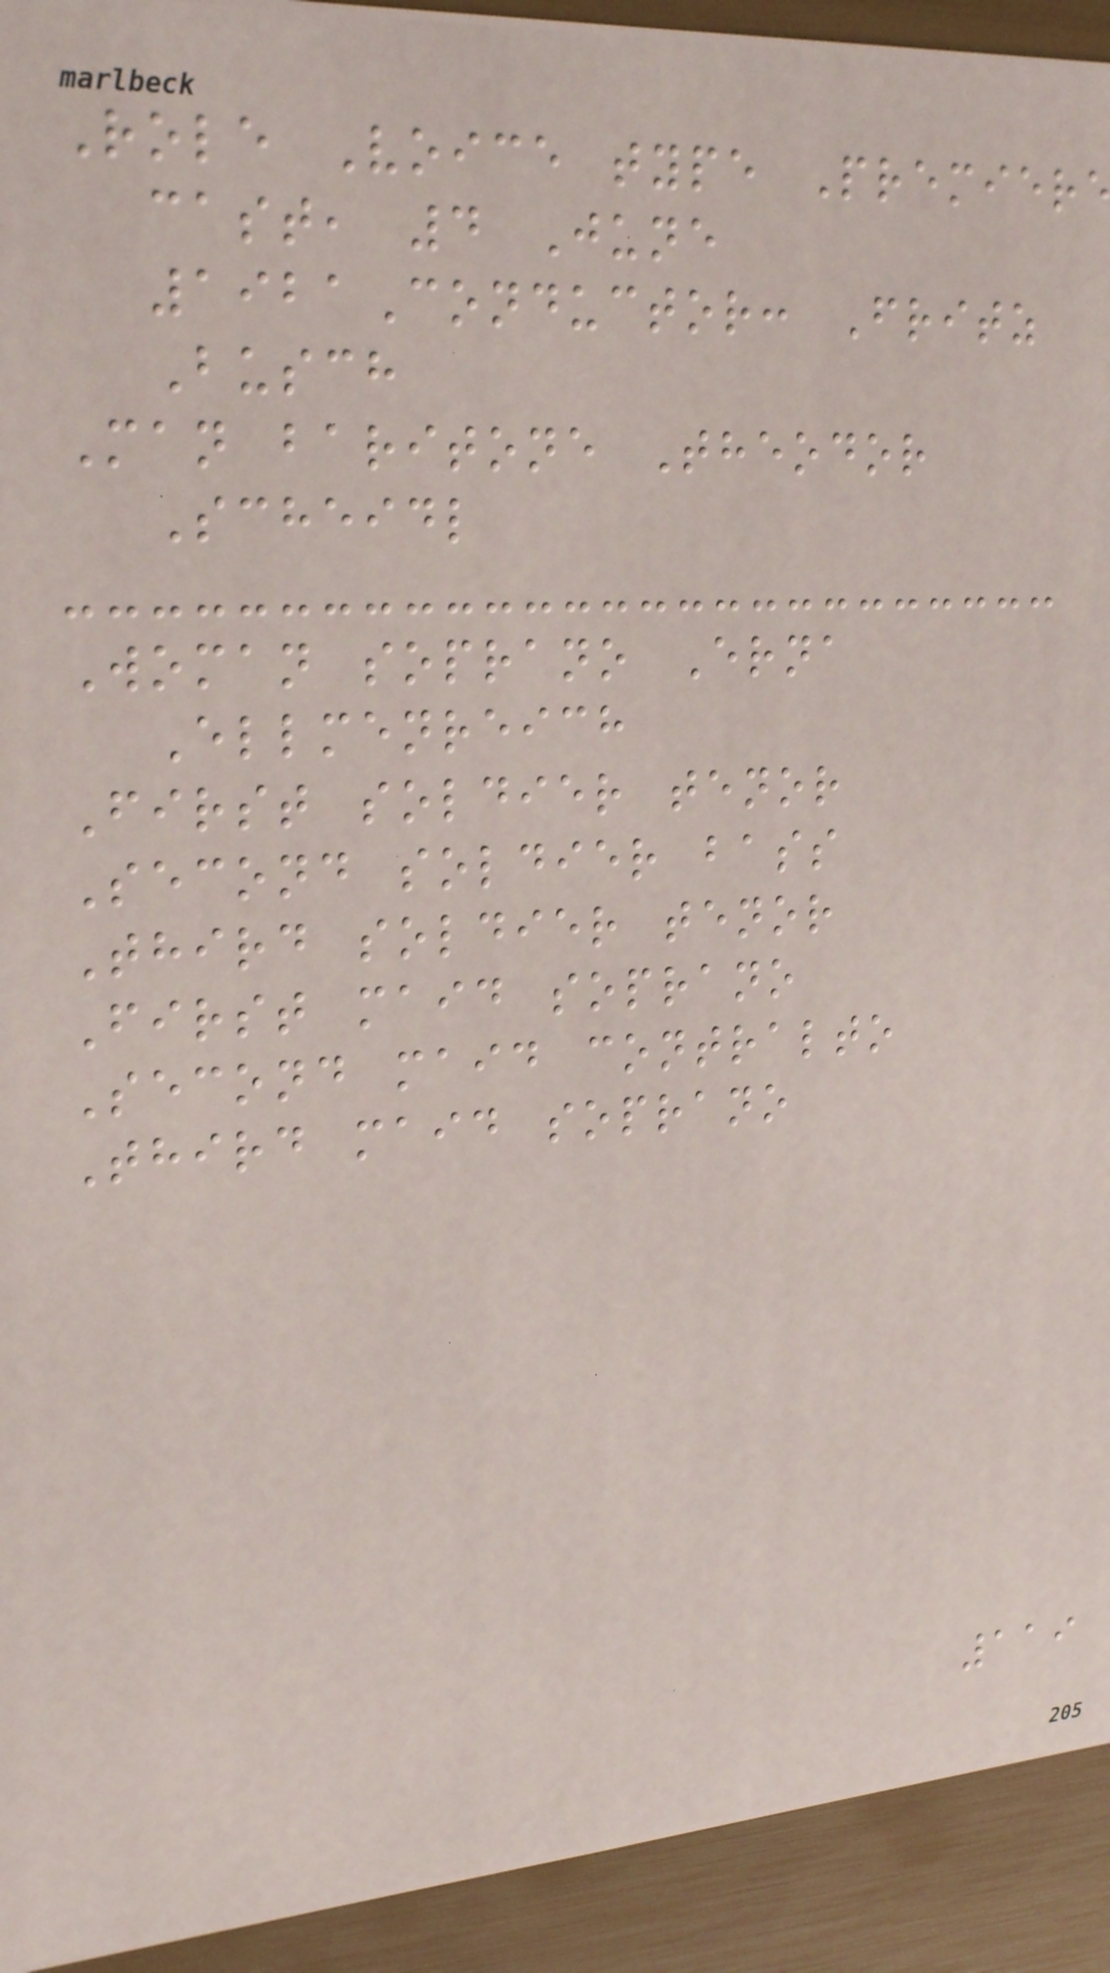Role Voice type Premier
cast, 4 June
1921Conductor: Fritz
Busch
Man baritone Theodor
Scheidl
Woman soprano Erna
Ellmenreich
First soldier tenor
Second soldier bass
Third soldier tenor
First maid soprano
Second maid contralto
Third maid soprano
119
